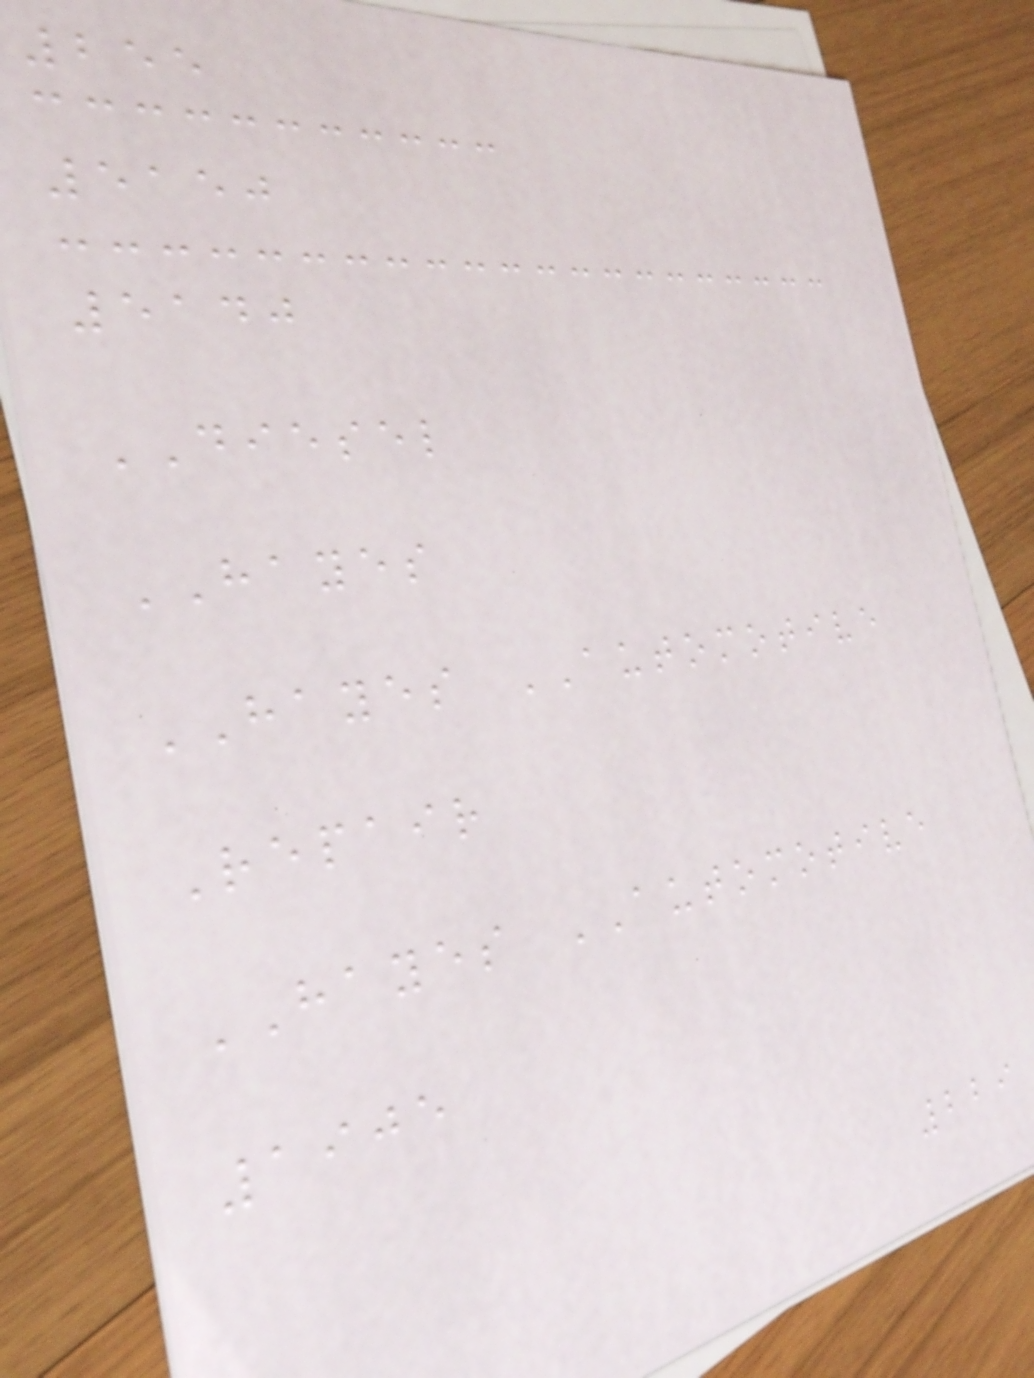255
5150
5140
DIESEL
HAYES
HAYES AUTOMOTIVE
Repair
HAYES AUTOMOTIVE
1905
229
